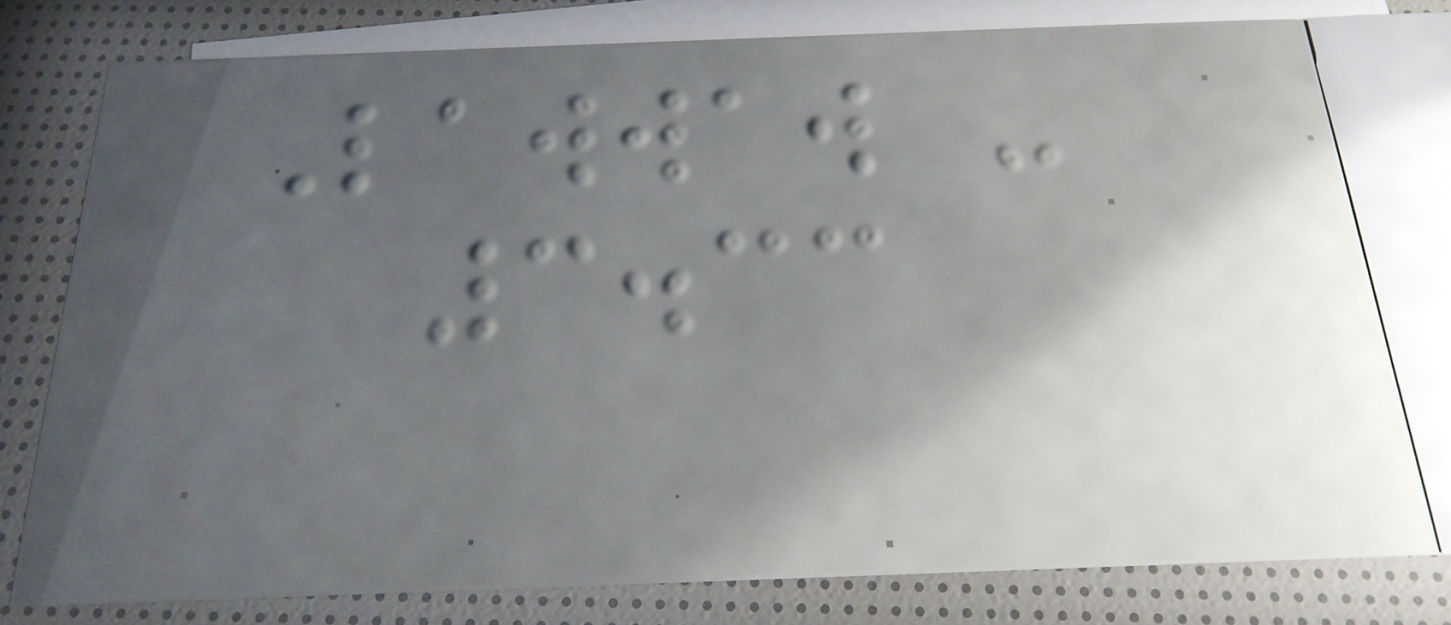Lawwaw -
3.33
